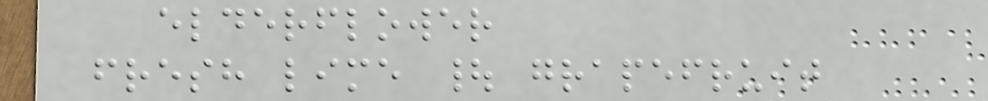elderflower
fresh lime | grapefruit
